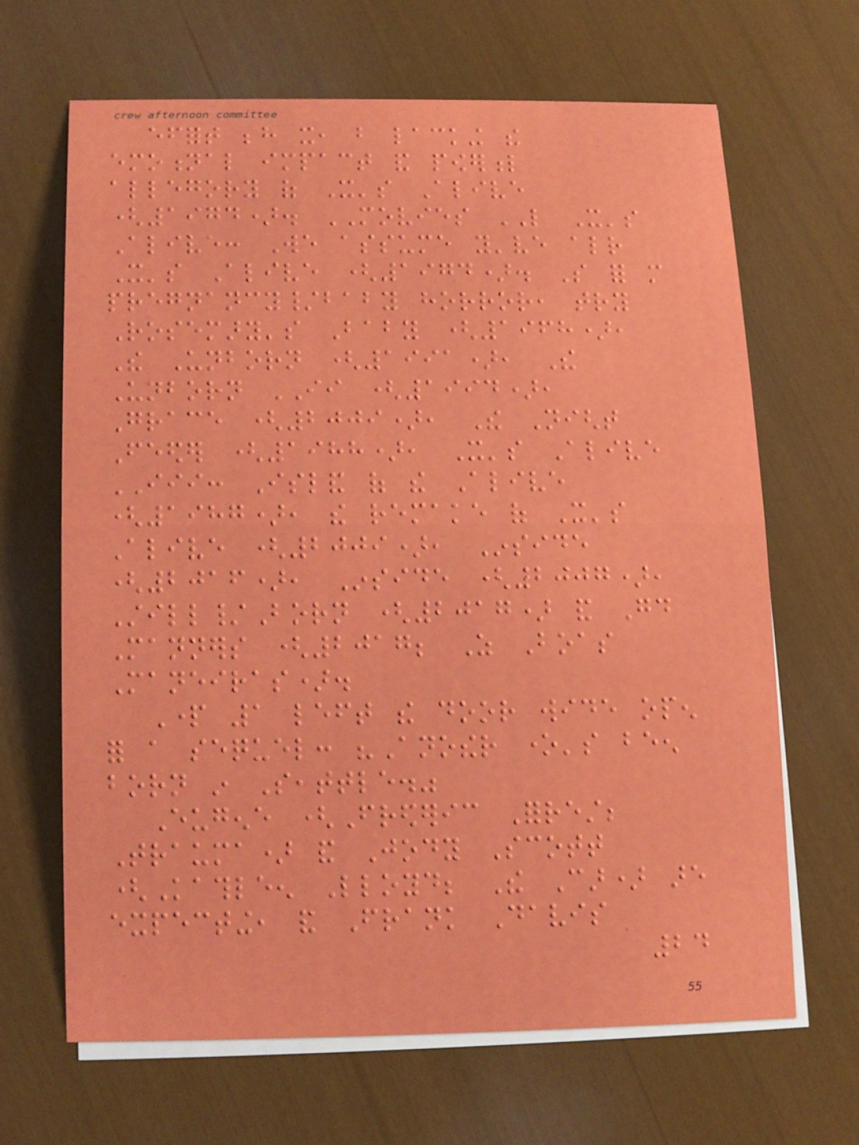effort behind it, but lacking the
emotional impact and powerful
allegory of It's Alive
(1974). MOVIES LIKE It's
Alive: We assume you've already
It's Alive (1974). So for more
pregnancy/baby horror, try
Rosemary's Baby (1968),
The Unborn (1991), The
Unborn II (1994),
Grace (2009), The Night
Feeder (1988), It's Alive
III: Island of the Alive
(1987), the remake of It's
Alive (2009), Inside
(2016), Inside (2007),
Still/Born (2017) and Good
Manners (2017; As Boas
Maneiras).
Part 1 left the door wide open
for a sequel: "Another one's been
born in Seattle."
Eugene (Frederic Forrest;
Trauma) and Jody Scott
(Kathleen Lloyd; The Car) are
expecting, and Frank Davis
24
